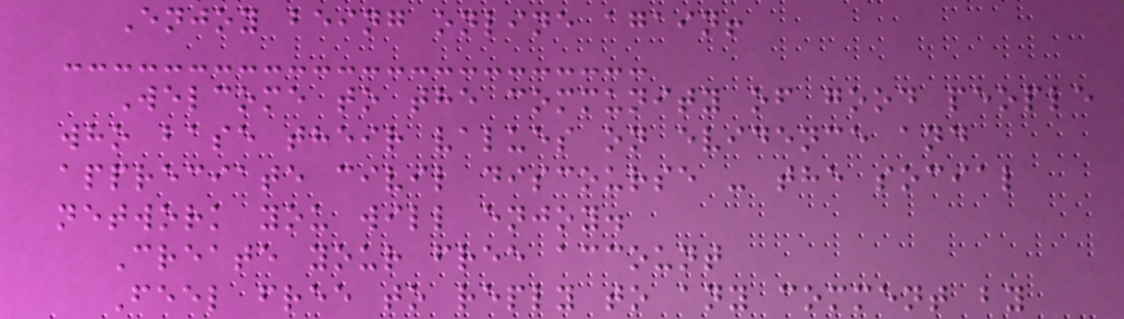Enjoy being online again!
Welcome to the community of good people
who base their values on evidence and
appreciate civil discourse - the social
network you will enjoy.
Create your free account
Feel free to reply to any comment by
